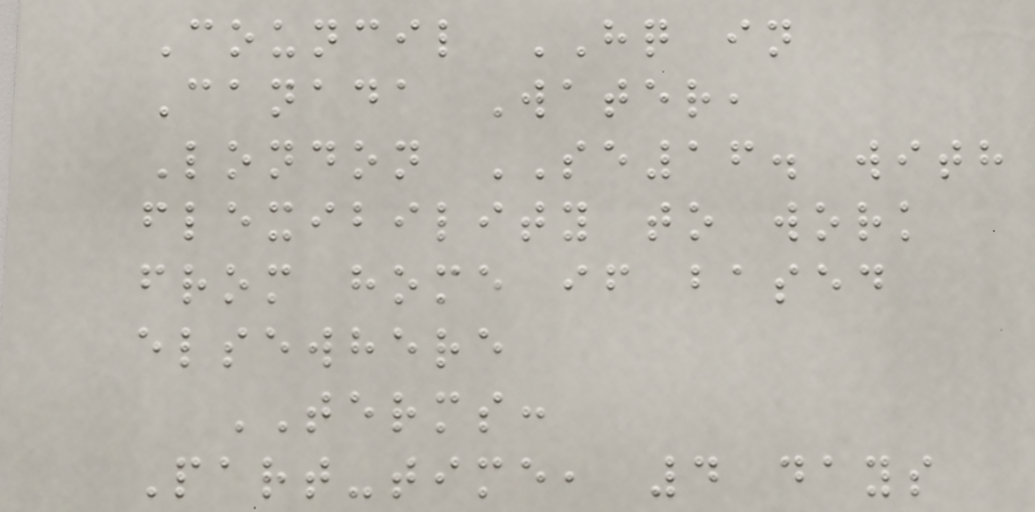Council HQ in
Canada Water,
London SE16. with
flexibility to work
from home if based
elsewhere
TERMS:
Part-time, 4 days
